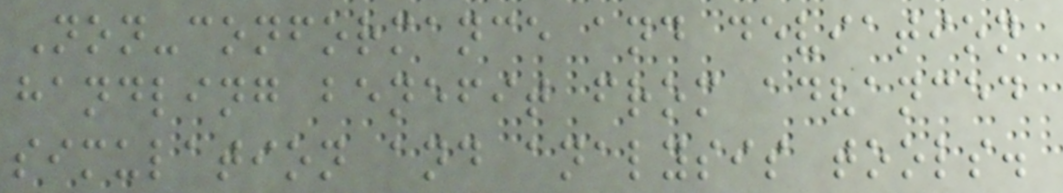Non-conformance and deviation
handling benefit from advanced
simulation and analysis tools.
